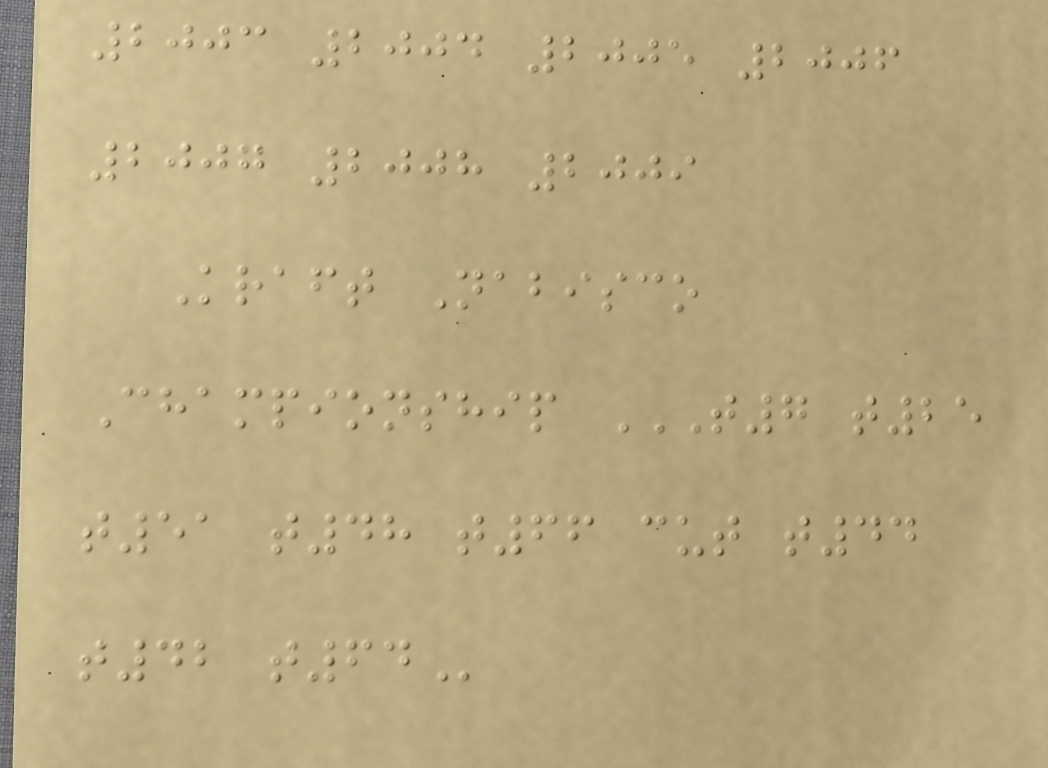2003 2004 2005 2006
2007 2008 2009
Kraft Nabisco
Championship T7 T25
T51 T48 T66 CUT T44
T42 T64
